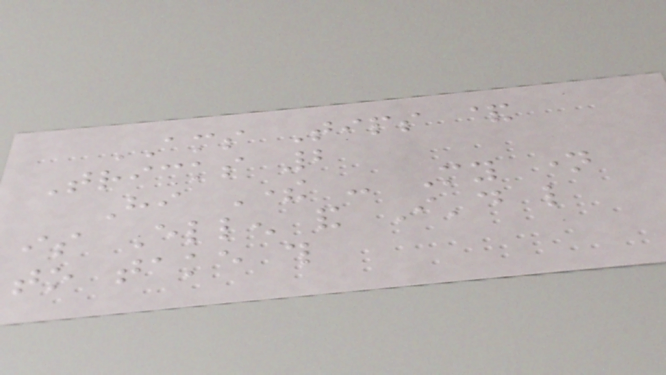AMS Tips &
Tricks 2
Hi There - My name
is Ellen and I'd like
to take this
